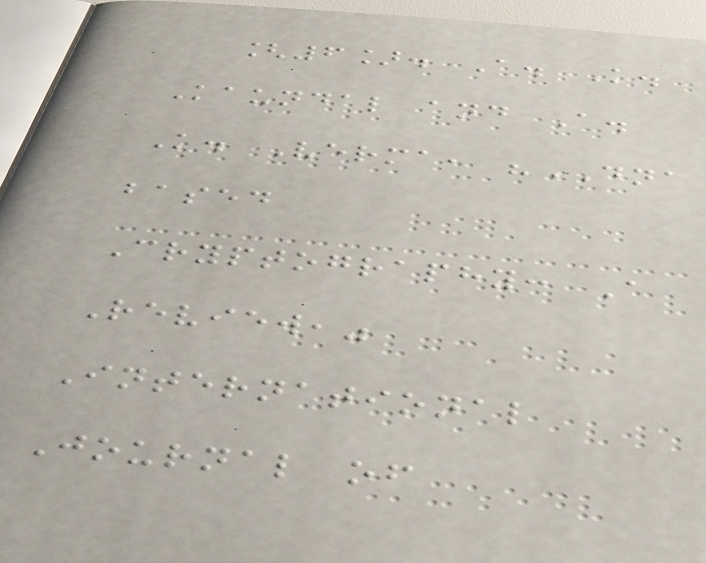[6]. A. K.
Kaundal and A.
K. Verma, "DNA
based
Cryptography: A
Review,"
International
Journal of
